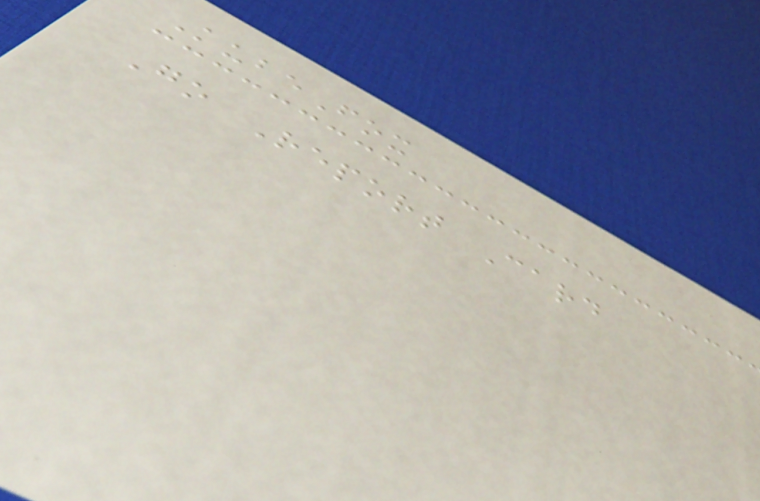KubeFox
Go Report Card
